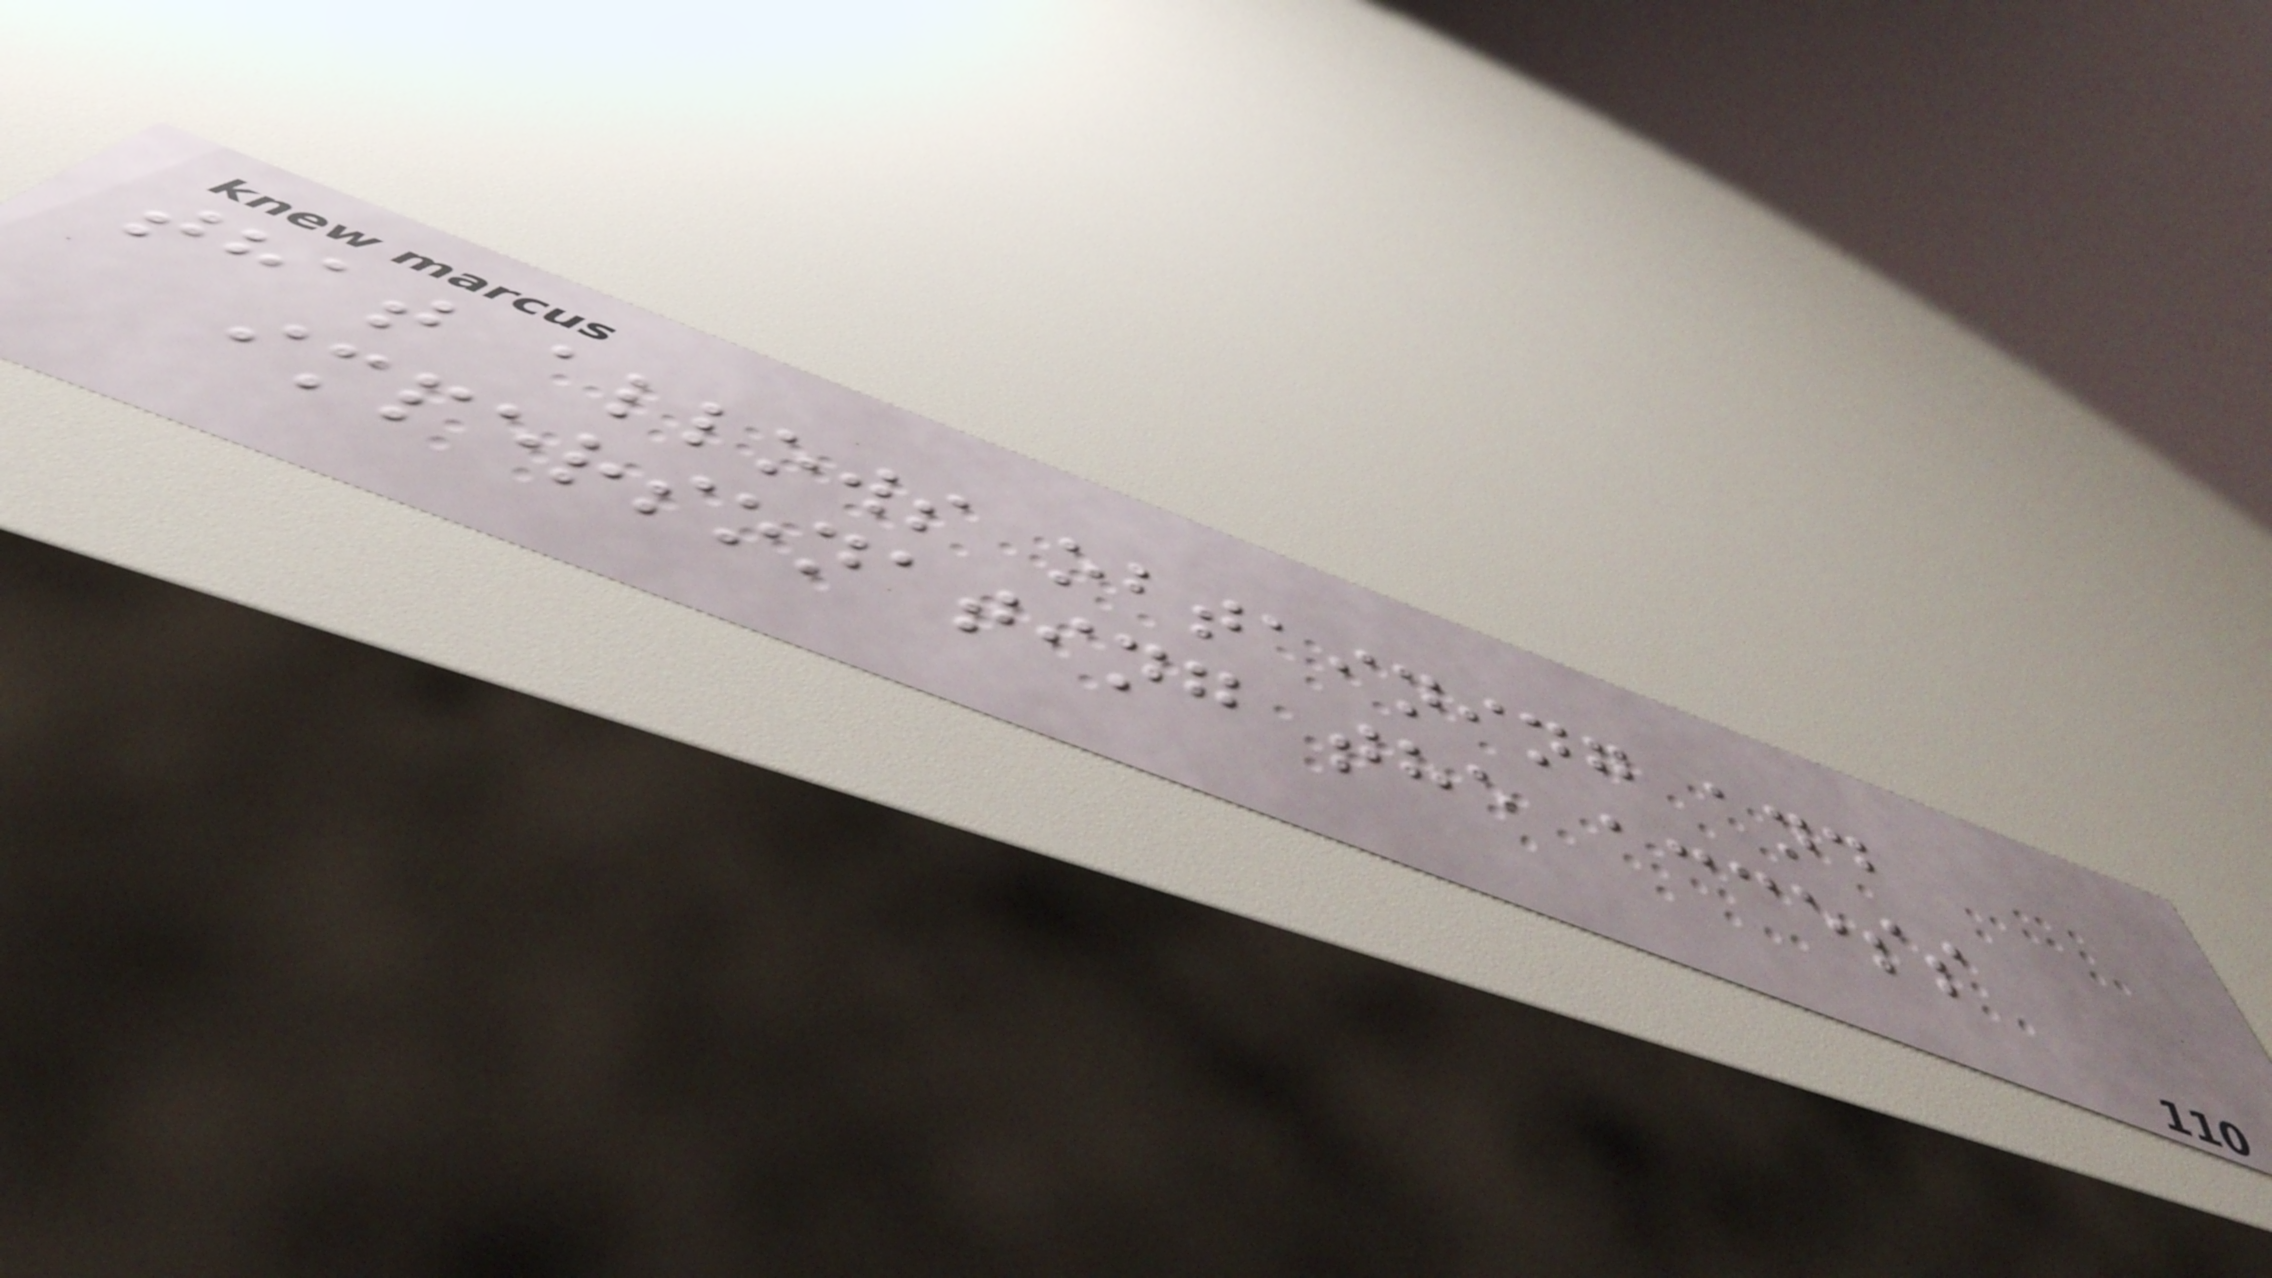that allows obtaining and
impersonating the access
